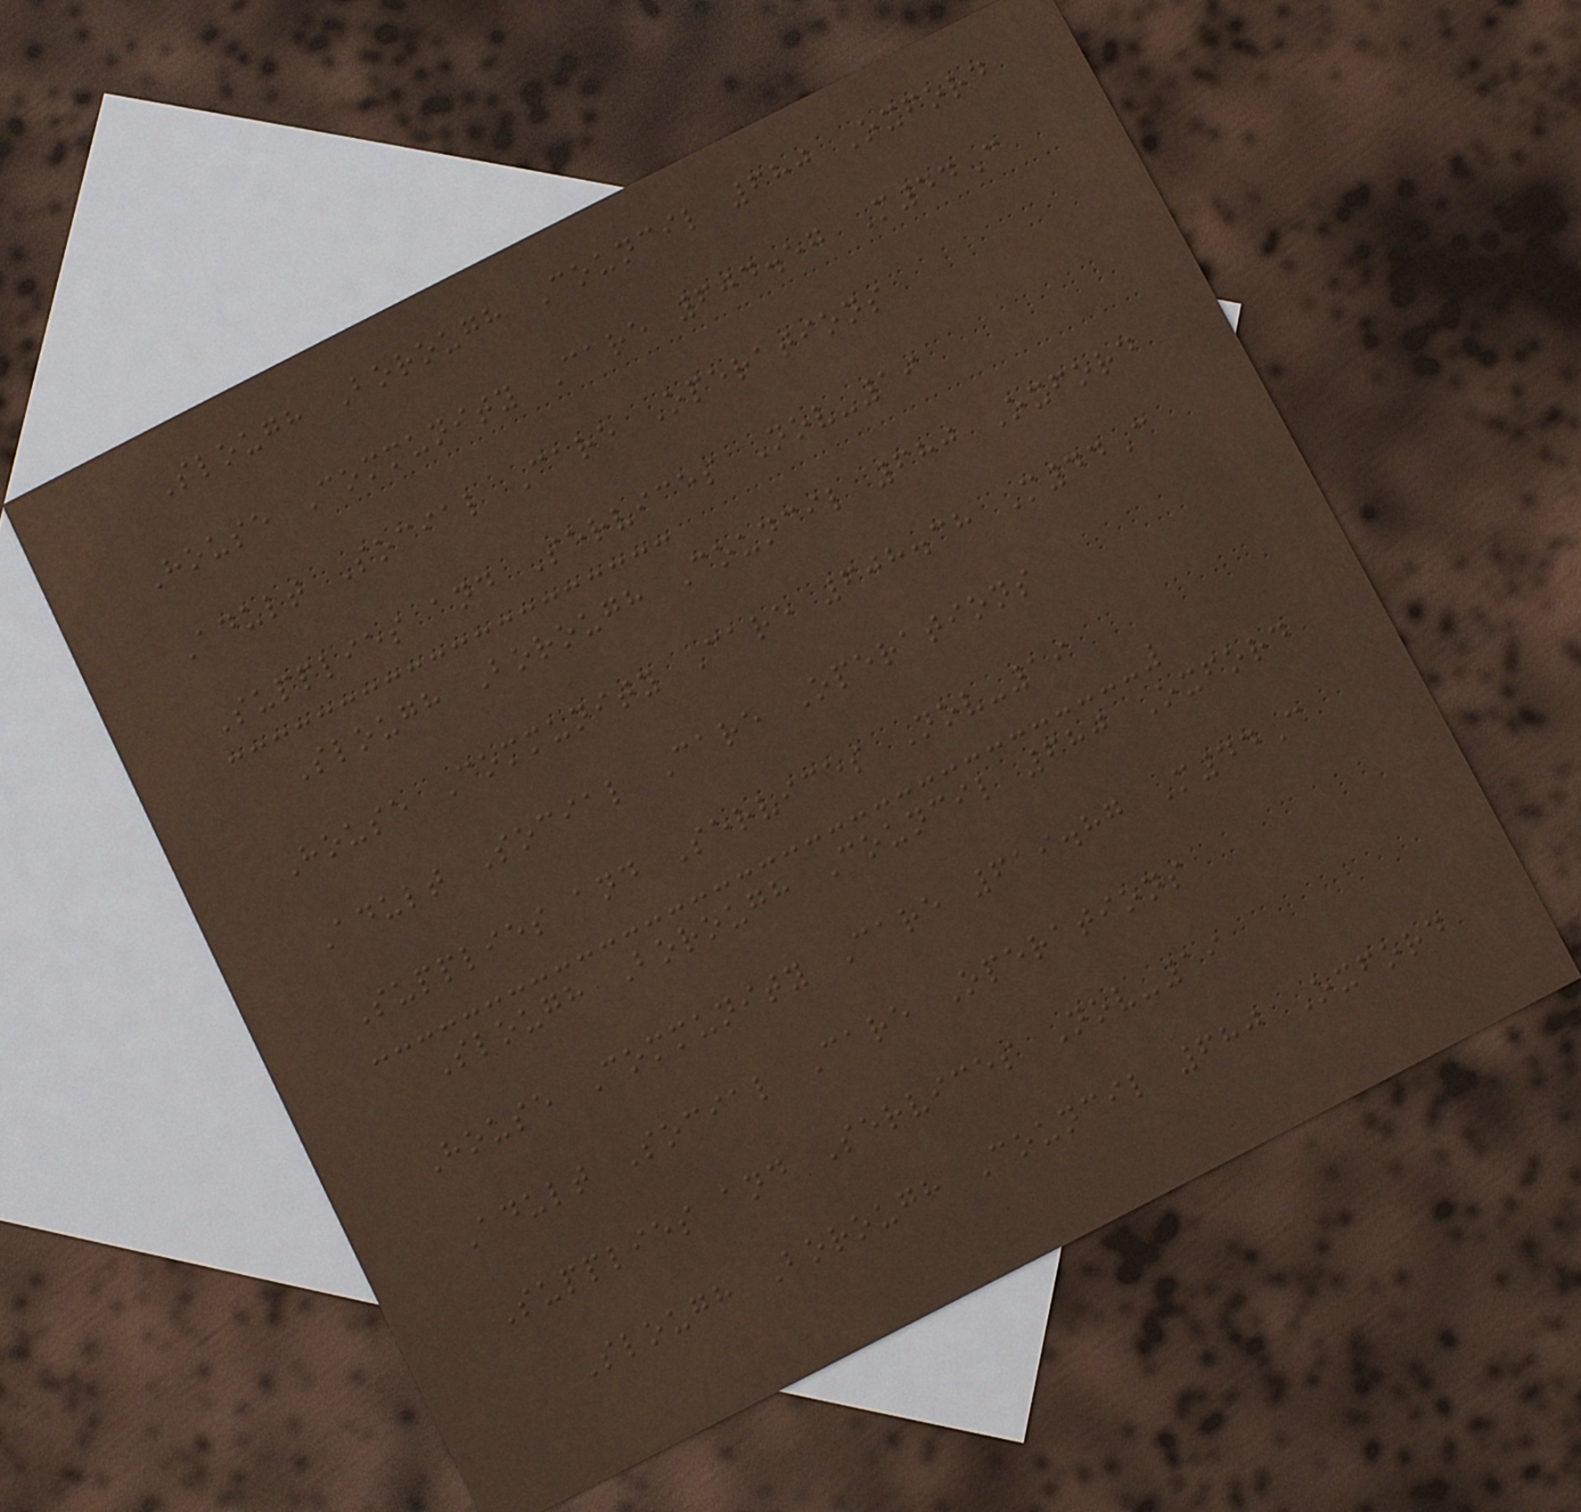Slough Borough Council 680 Oxford
House Community Care 604.57 M44C
Adult Social Care Operations
Supplies and Services Nov-19
Slough Borough Council 680 Oxford
House Community Care 608.38 M44C
Adult Social Care Operations
Supplies and Services Nov-19
Slough Borough Council 680 Oxford
House Community Care 619.87 M44C
Adult Social Care Operations
Supplies and Services Nov-19
Slough Borough Council 680 Oxford
